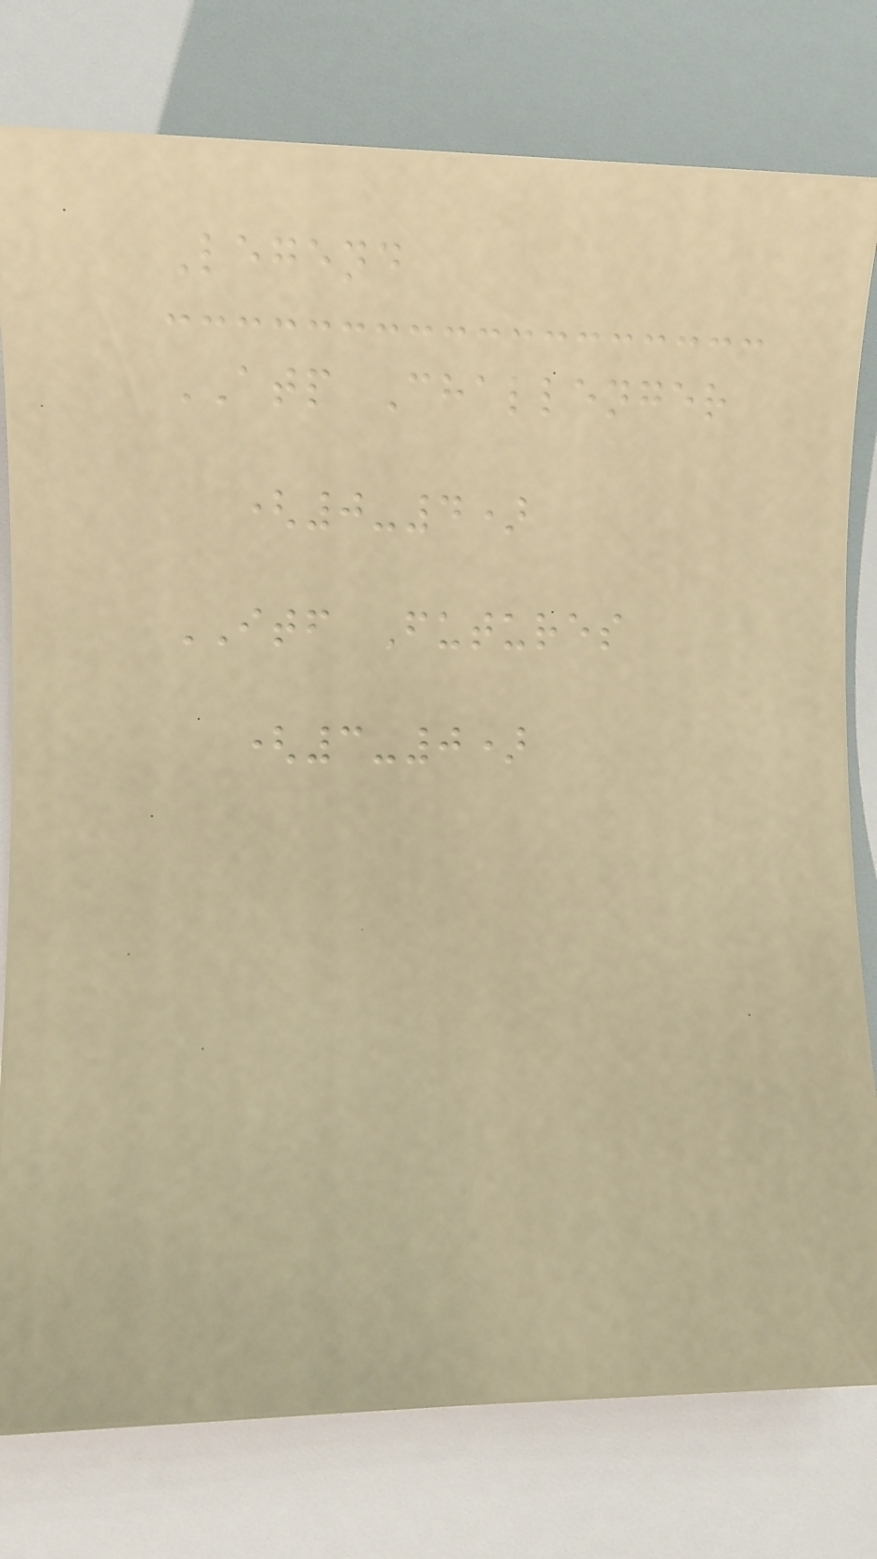Legend
ATP Challenger
(0-4)
ITF Futures
(3-0)
